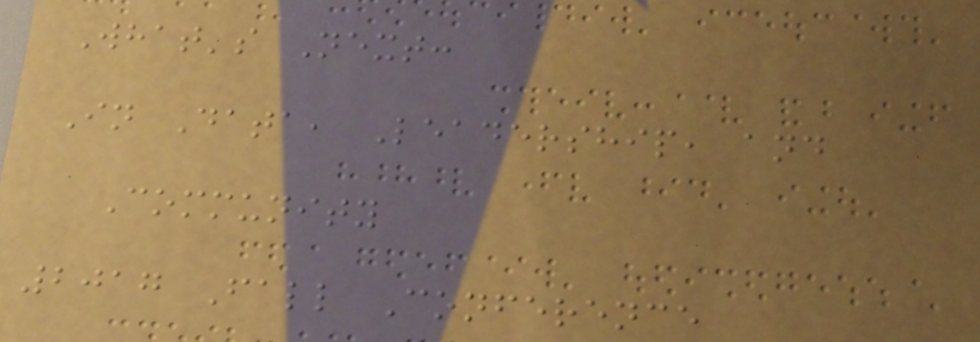What's Next:
In Data, Leadership, and
Community
2017 Fall Conference
